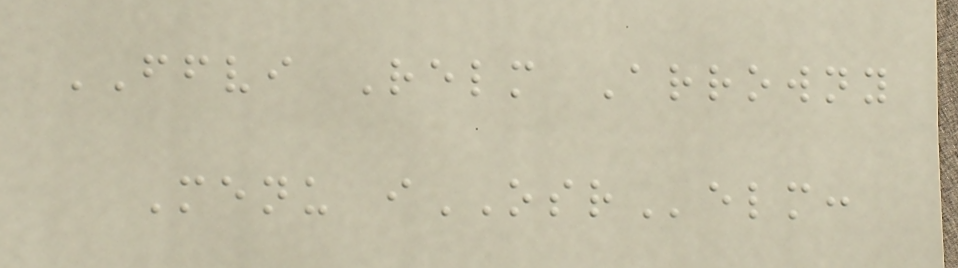FFVI Relm Arrowny
Menu iOSRelm:
